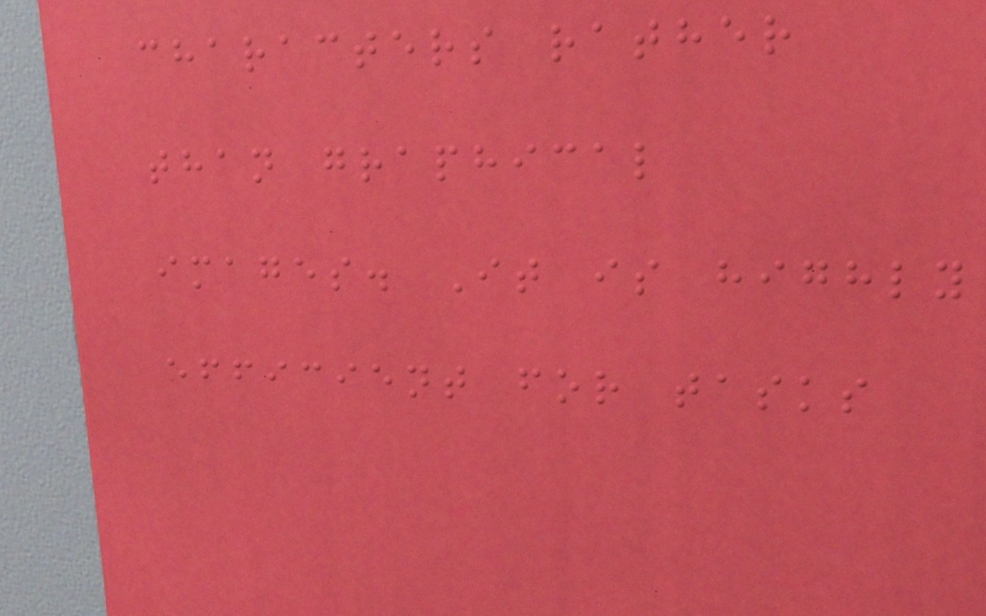characters rather
than graphical
images. It is highly
efficient for tasks
